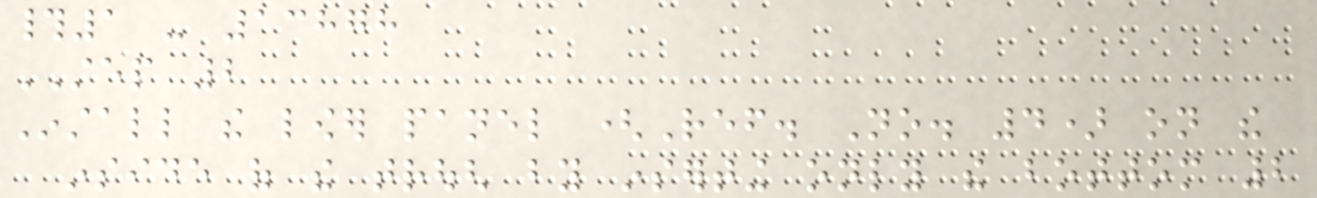#1 - 13878
STEP 2
Install the lower panel (Ref. No. 4) on the
inside of the trough by inserting only the bottom 2
